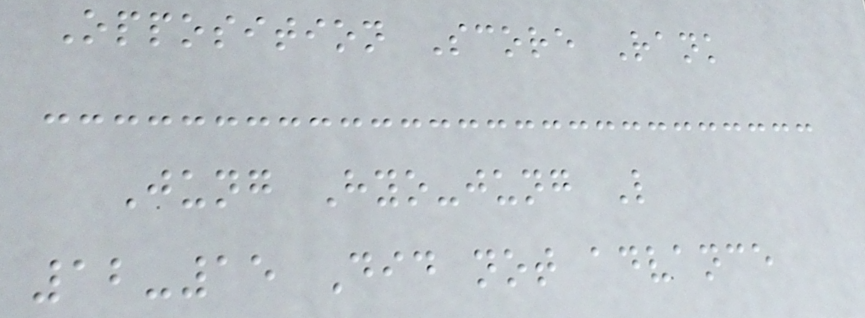Opposition Score Rank
Jung Hyo-jung L
12-15 Did not advance
